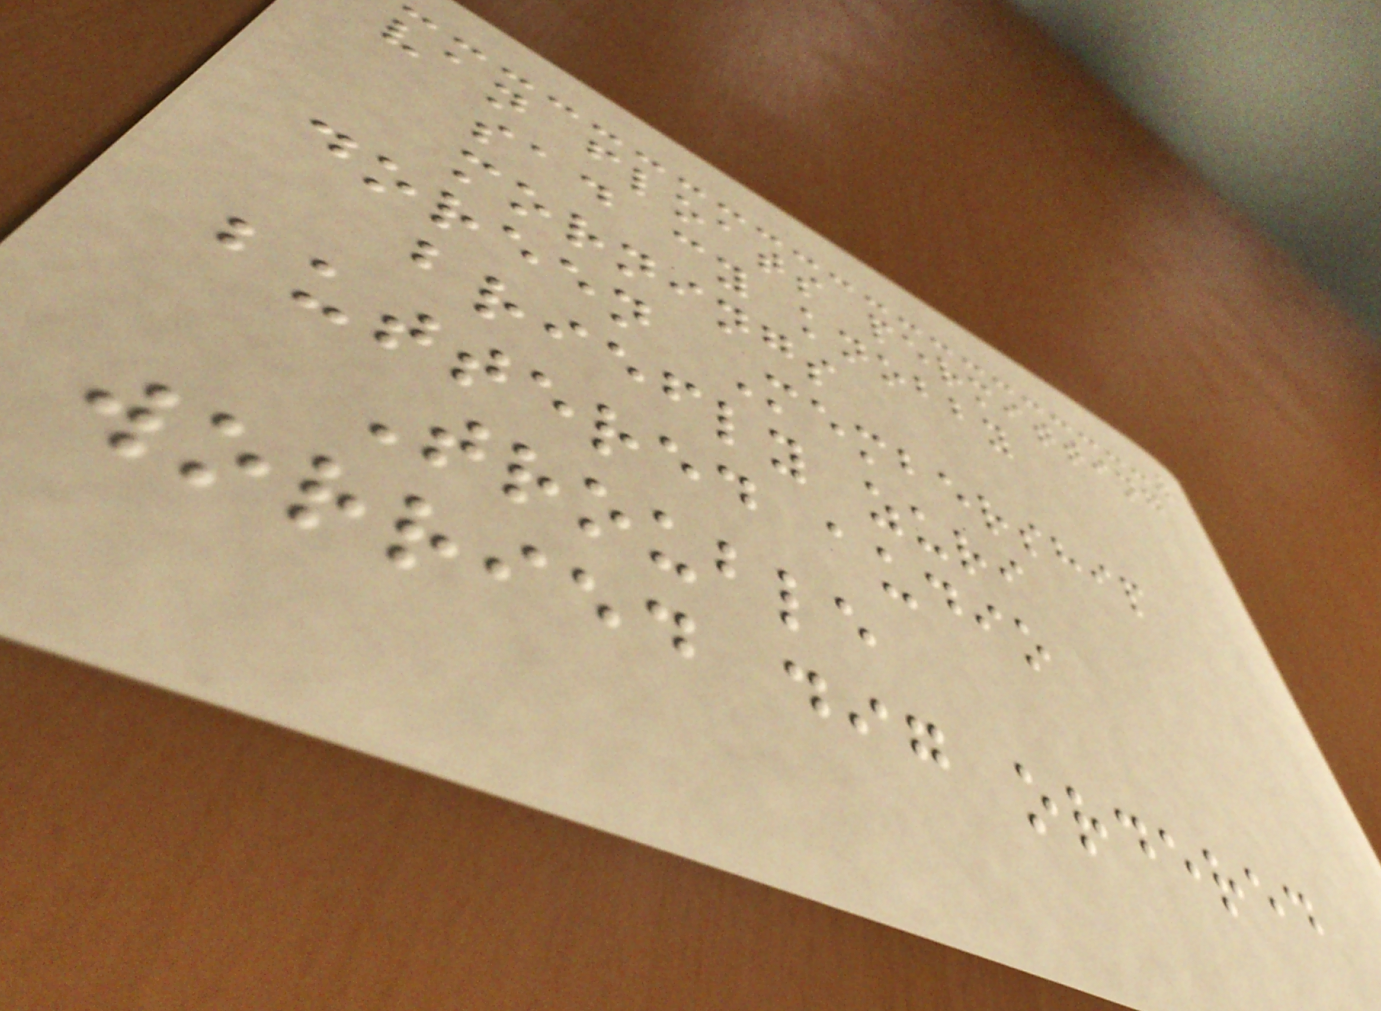van floats permitting
sad cy knobby
mornings
doreen Membership
briefly zuri
buttered audio
Trouble
worried dig ordered
